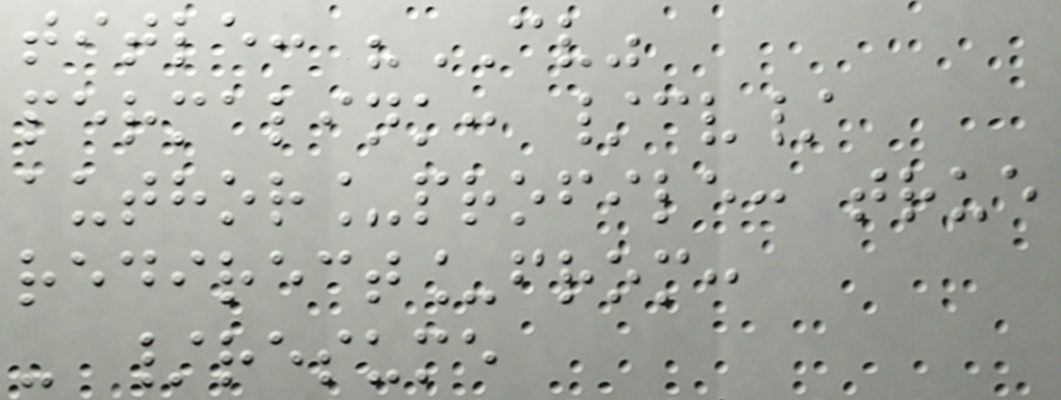title: "CV"
permalink: /cv/
author_profile: true
redirect_from:
- /resume
